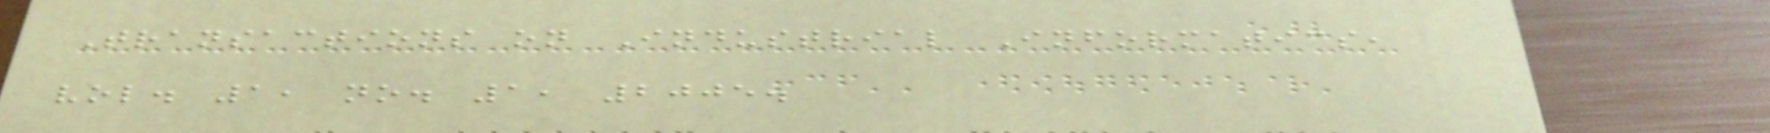Transactions on Industrial Informatics,
vol. 1, no. 1, 2005.
